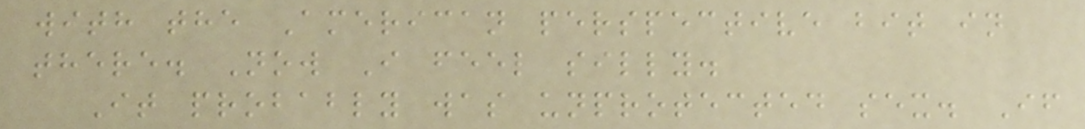with the American perspective bit in
there. Now I feel silly.
It probably was unprotected sex. If
